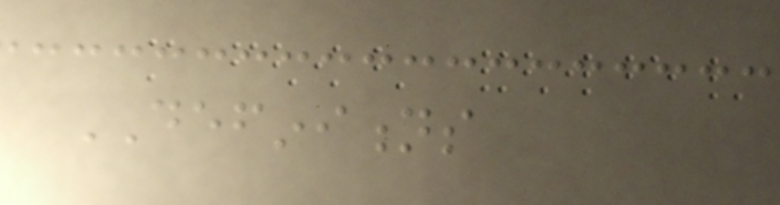DEFINITIONS
